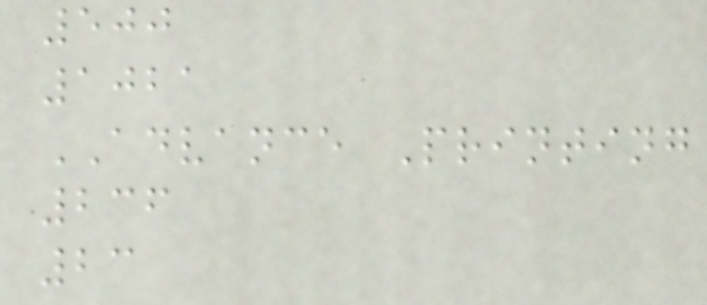500
1021
ADVANCE Printing
236
23
